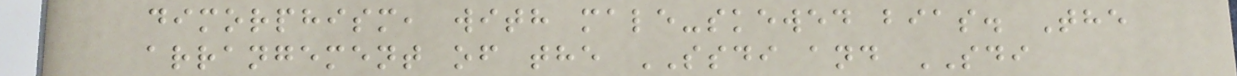dimorphism, with male-skewed bias. The
arrangement of the SSDI and SDI
